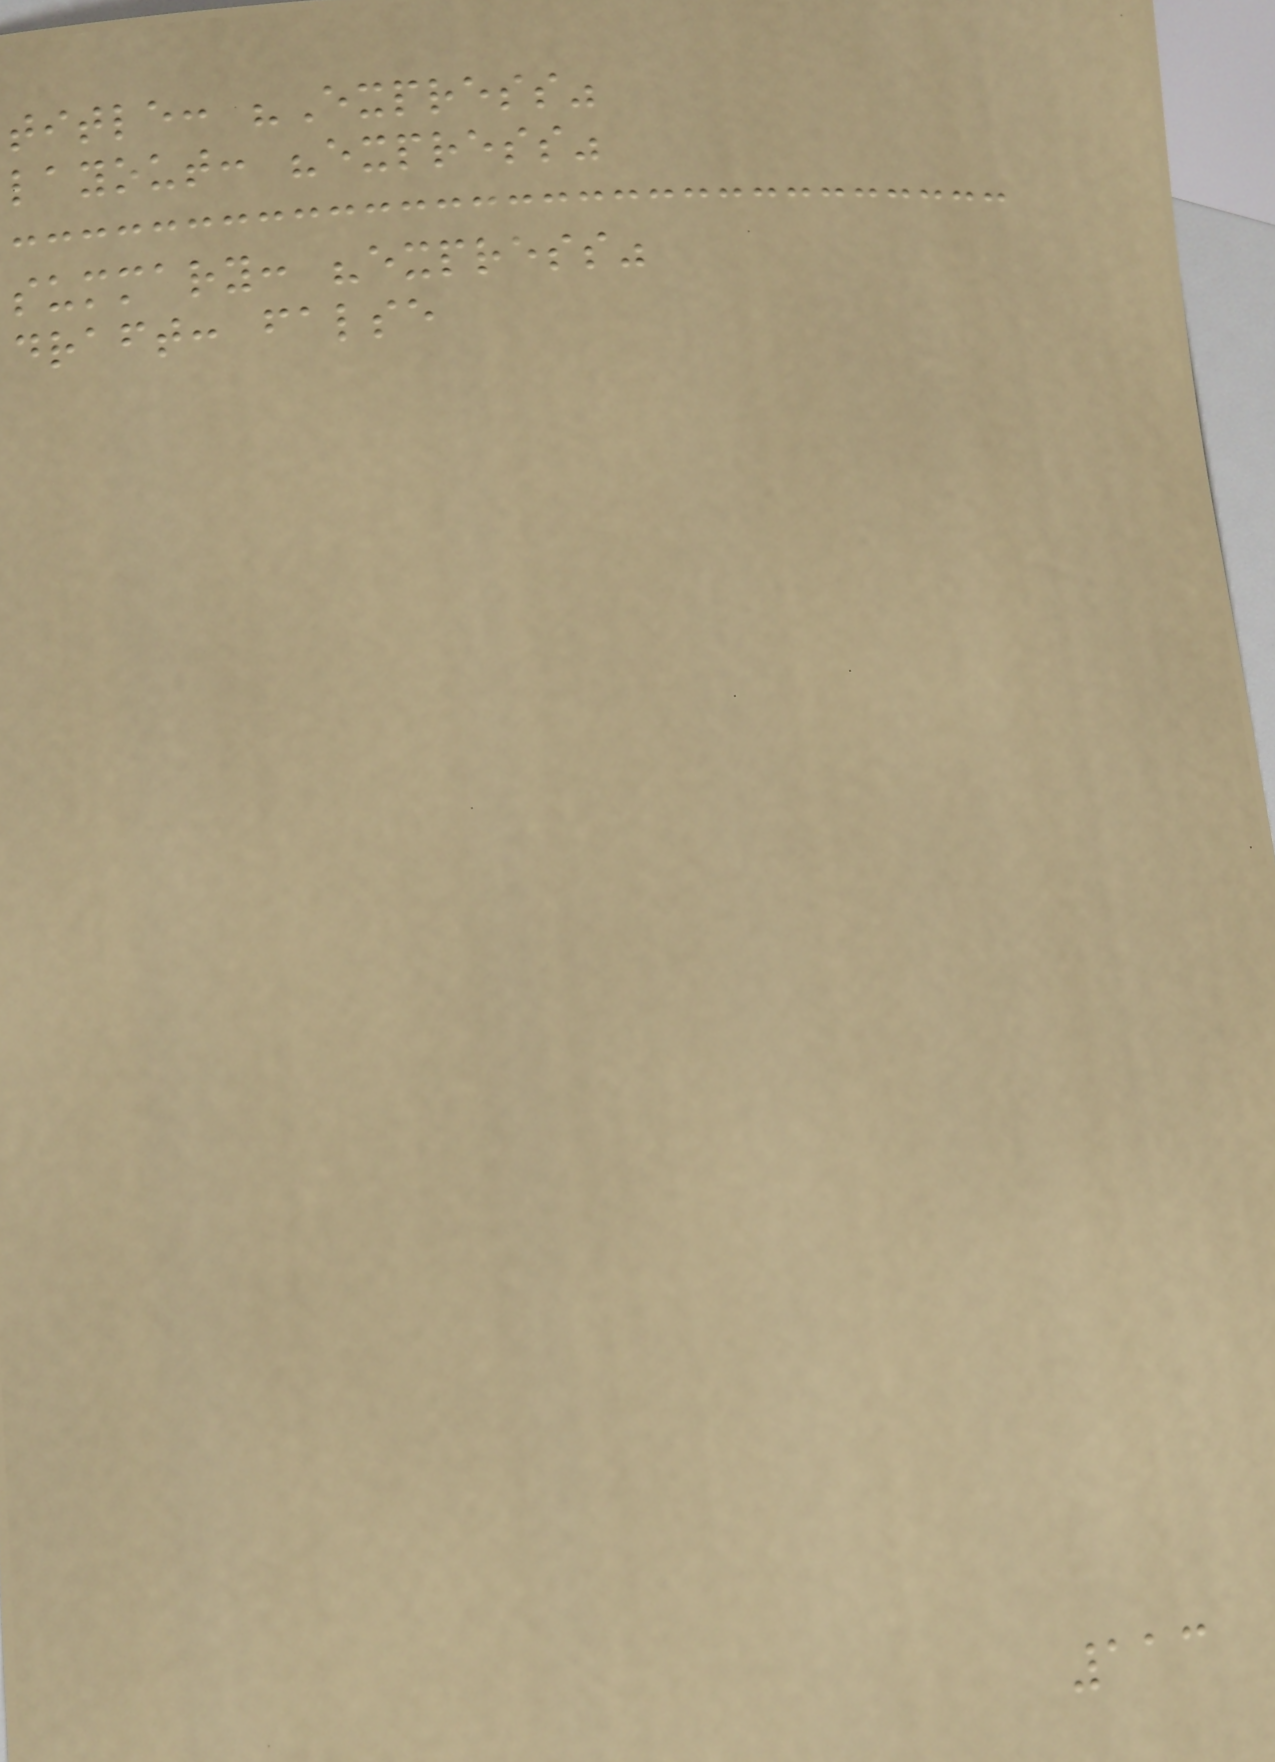title: "Express"
layout: "express"
summary: "express"
draft: false
113
